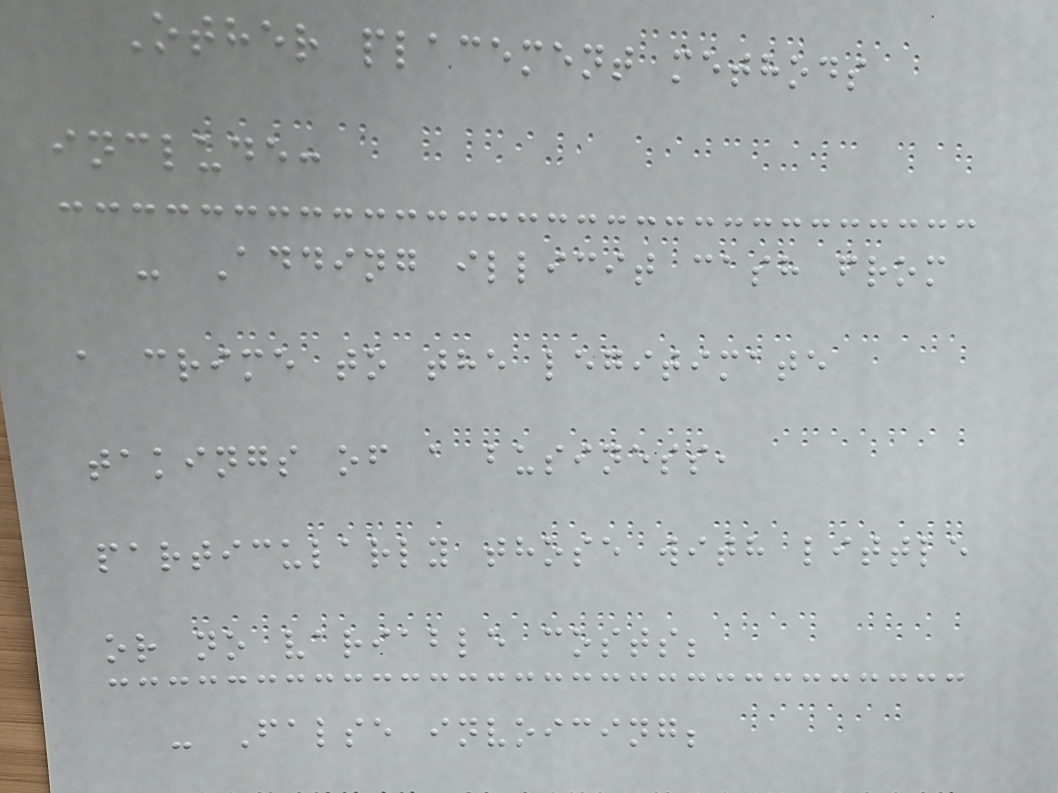Other placement methods
include:
- Adding illicit cash from
a crime to the legitimate
takings of a business,
particularly those with little
or no variable costs;
- False invoicing;
